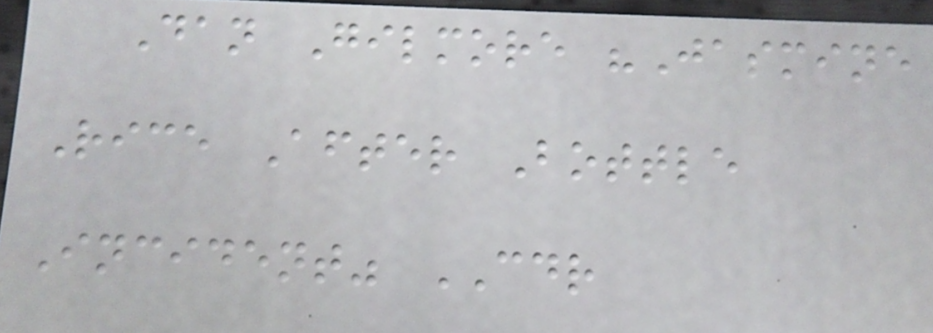Dan Gilmore "Jasmine
Rice After Bottle
Incident" CDR
